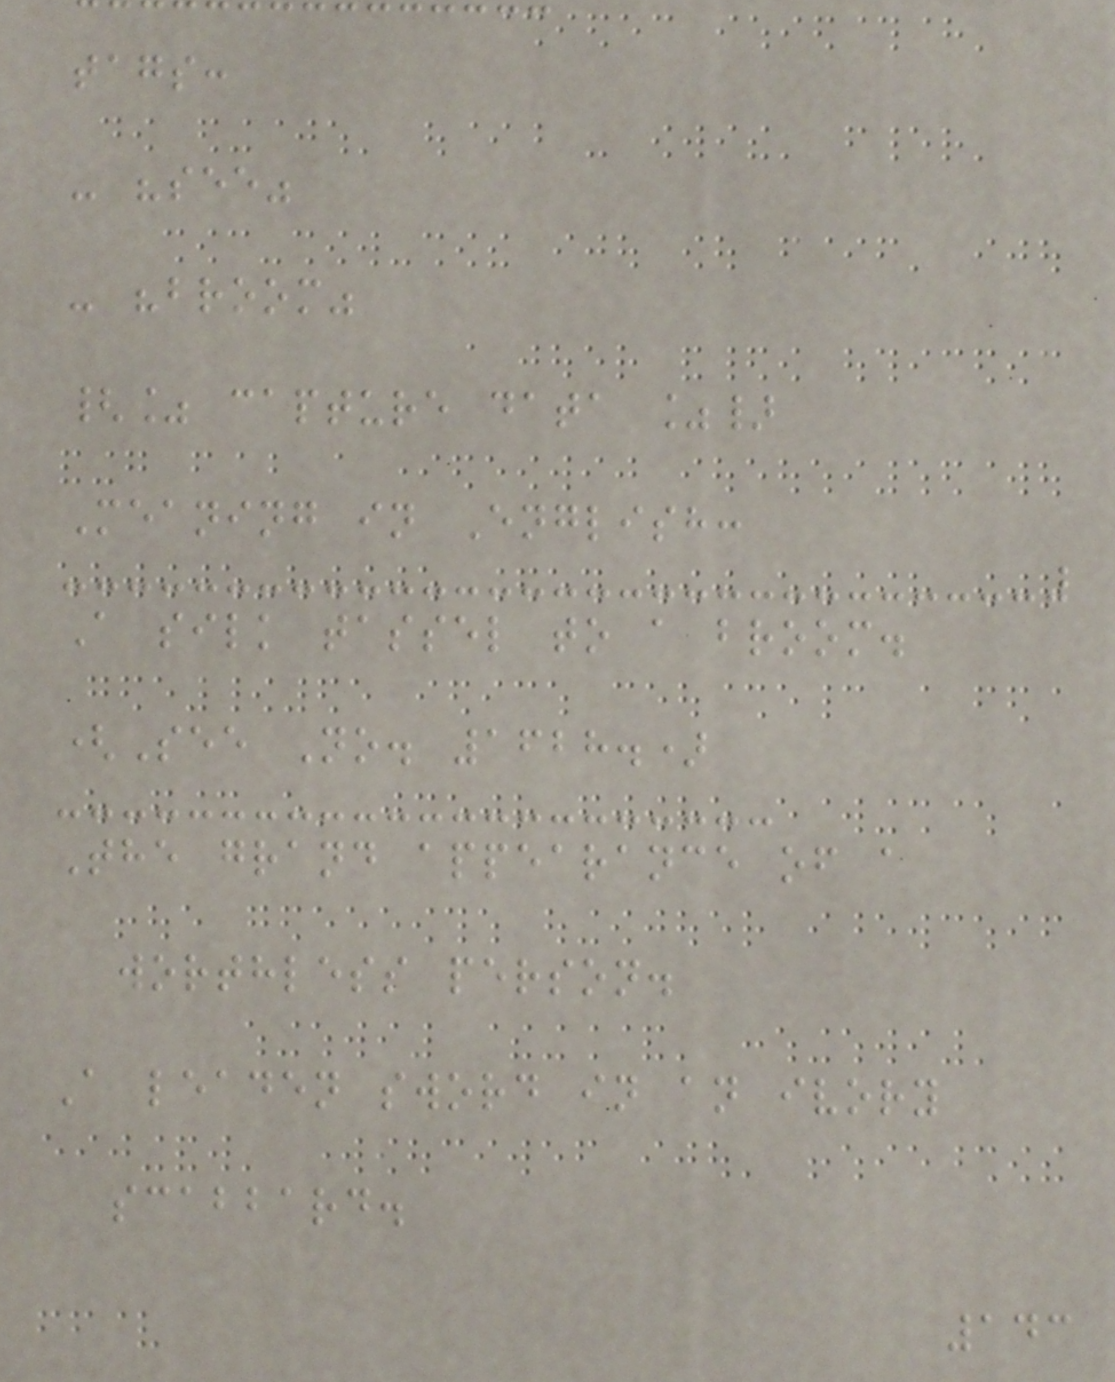tags:
- "see"
- "broom"
{% capture data %}
Meaning in English:
A silk tassel to a broom.
(See No. 1628.)
The grand appearance of a
worthless person.
A leaden sword in an ivory
scabbard.
143
